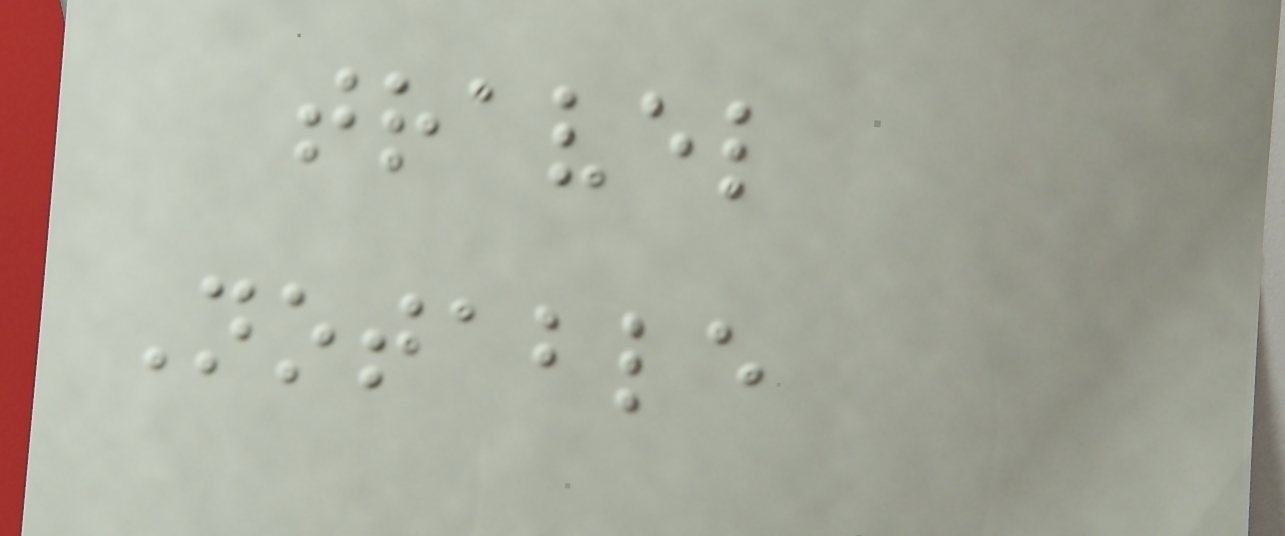travel
Notable
